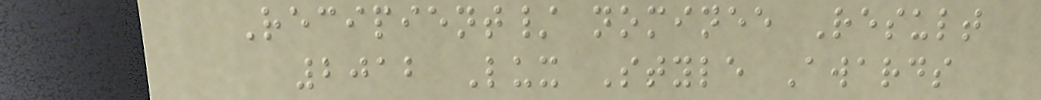Recipient/ nominee Result
2012 Lux Style Awards
